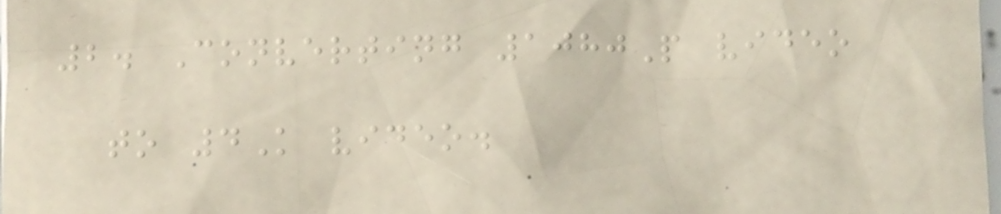2. Converting 1080P video
to 4K video.
